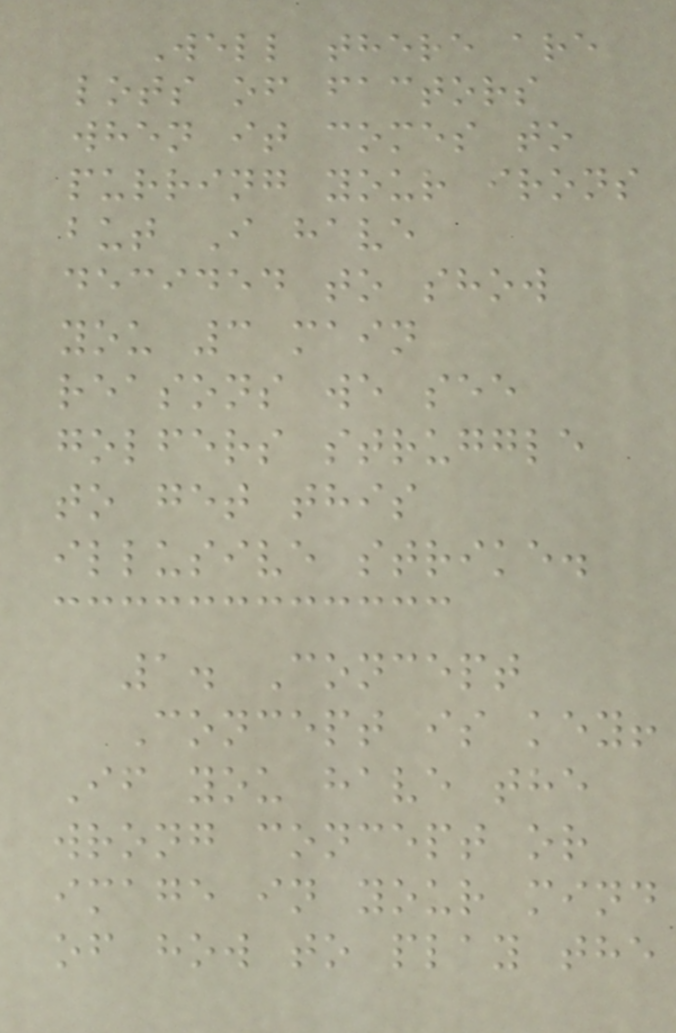Well there are
lots of factors
when it comes to
purring your irons
but I have
decided to show
you 3 main
reasons we see
golfers struggle
to get this
illusive strike.
1. Concept
Concept is key!
If you have the
wrong concept or
image in your mind
of how to play the
